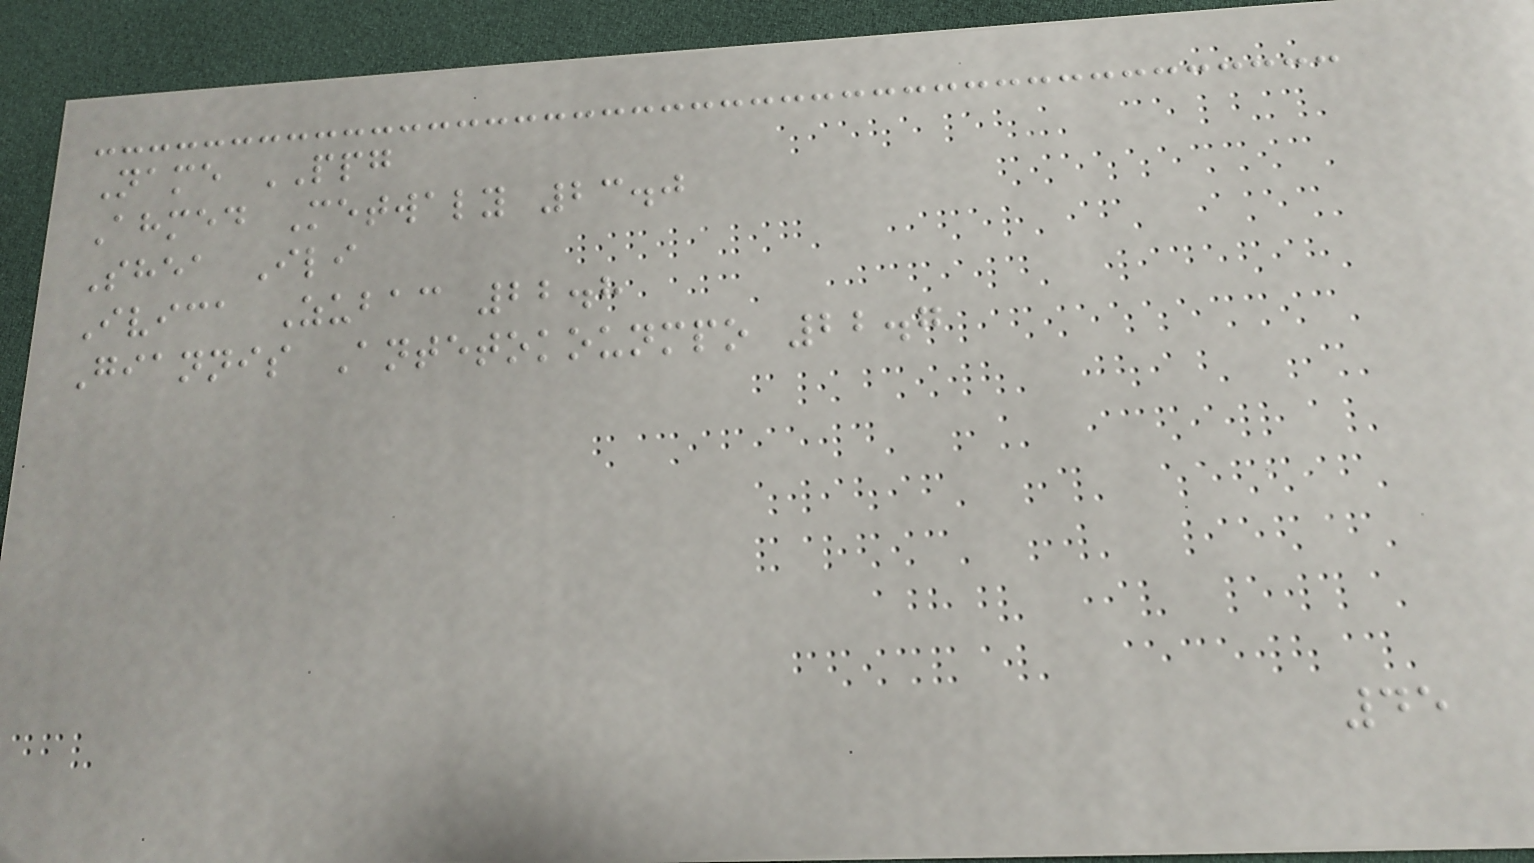Name PPG
Ahmed Metwaly 23.0
Shea Ili
Ivica Zubac 22.8
Giannis Antetokounmpo 22.7
45
